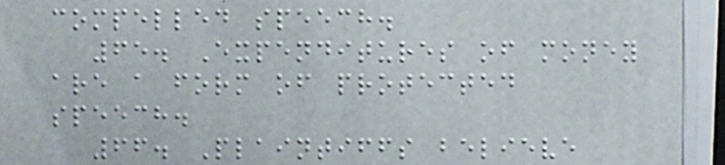compelled speech.
65. Expenditures of money
are a form of protected
speech.
66. Plaintiffs believe
